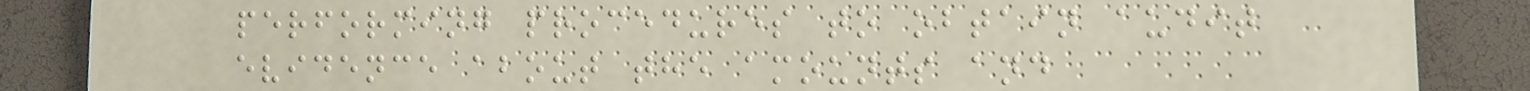performing procedures to obtain audit
evidence about the amounts and
